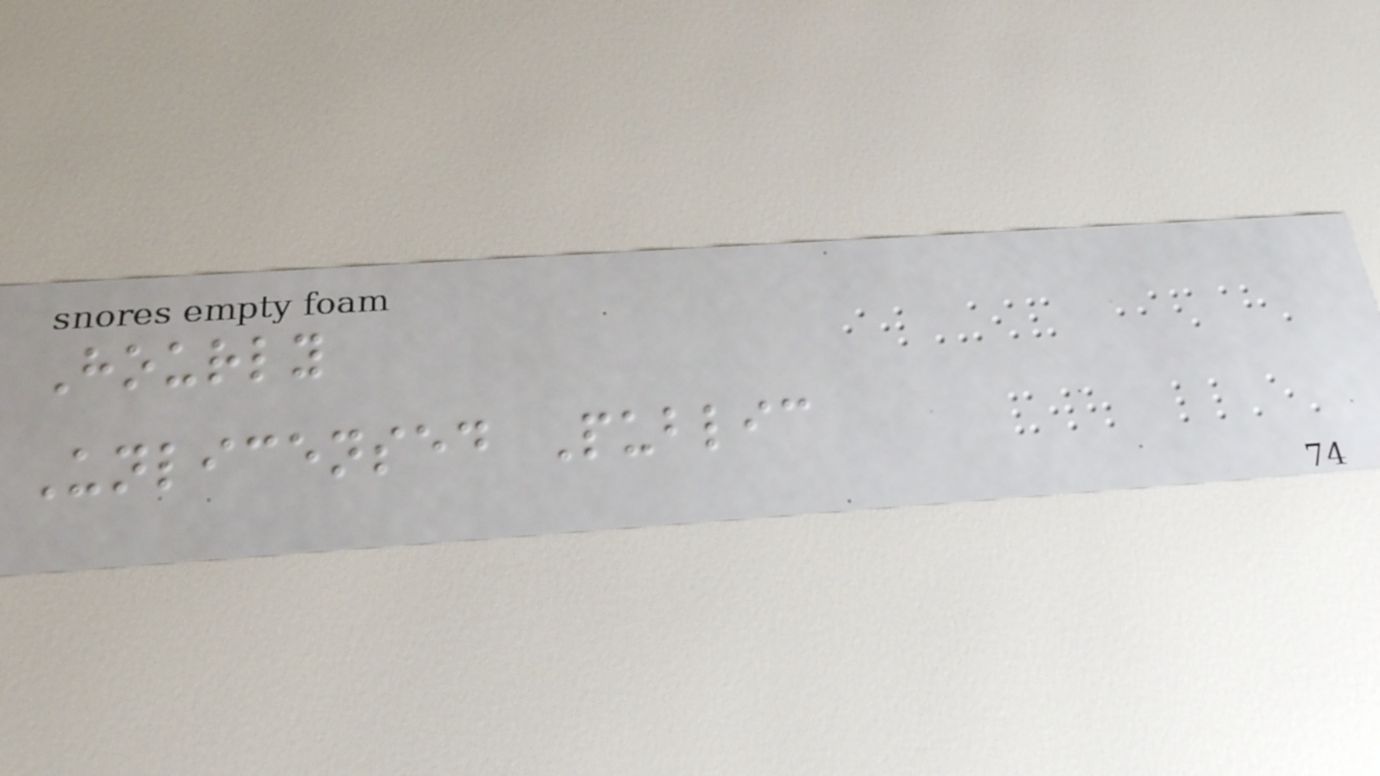Hourly
Unlicensed Public
